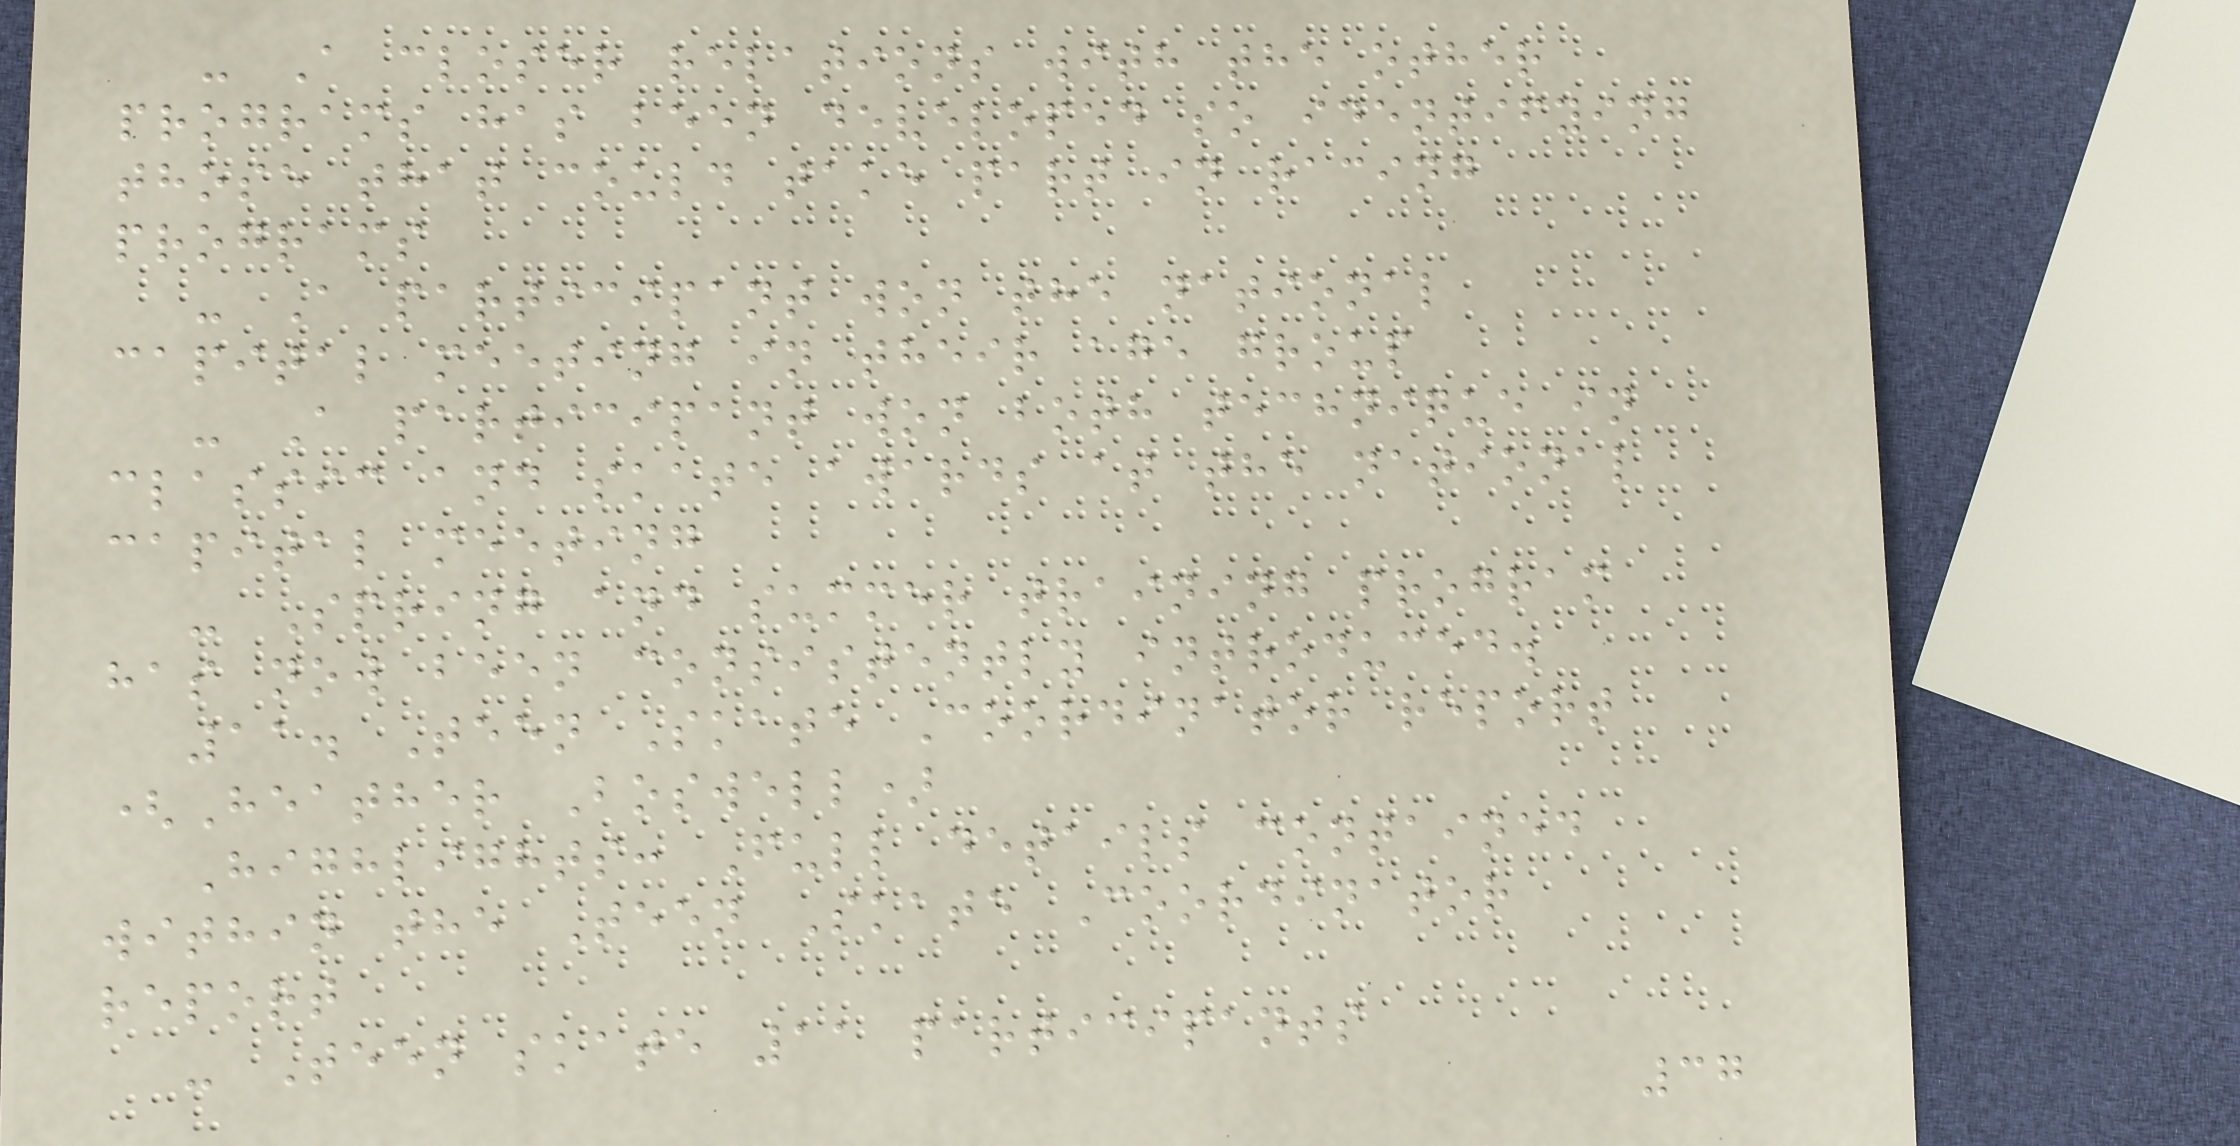- A closer relations with the other
programs has been developed so identifying
those that could take part in racing
programs
- A participant won the national
capital meeting in their age group
- A participant won both technique in
classic and skate awards at the national
capital meeting
- Spring and summer training program
has now been consistently introduced.
11. Teen Skate Coordinator report
(Heather Boswell)
Highlights: Full details contained
within the Teen Skate Coordinator
report
- Teen skate 11 participants
37
